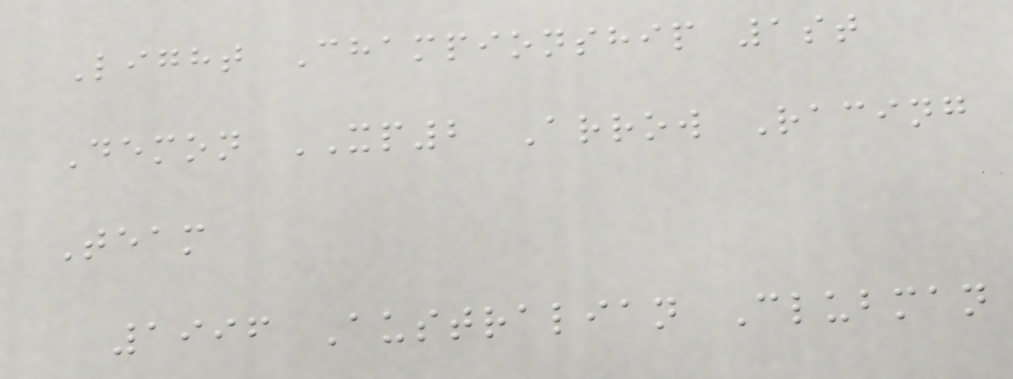Light Championship 1st
Demon XP2 Arrow Racing
Team
1996 Australian Clubman
